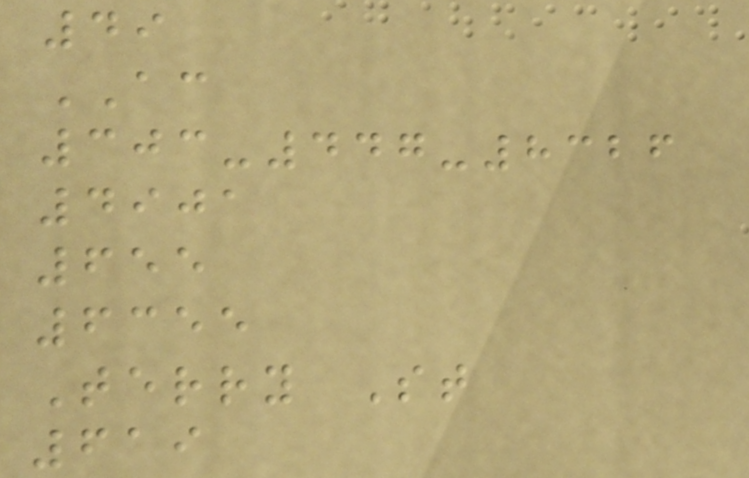49
AC
303-447-8326
4901
655
6355
Terry St
619
